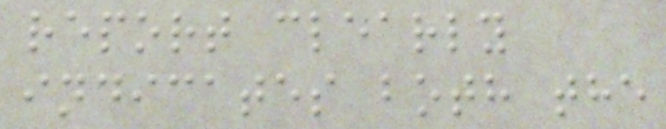report clearly
indicates both the
